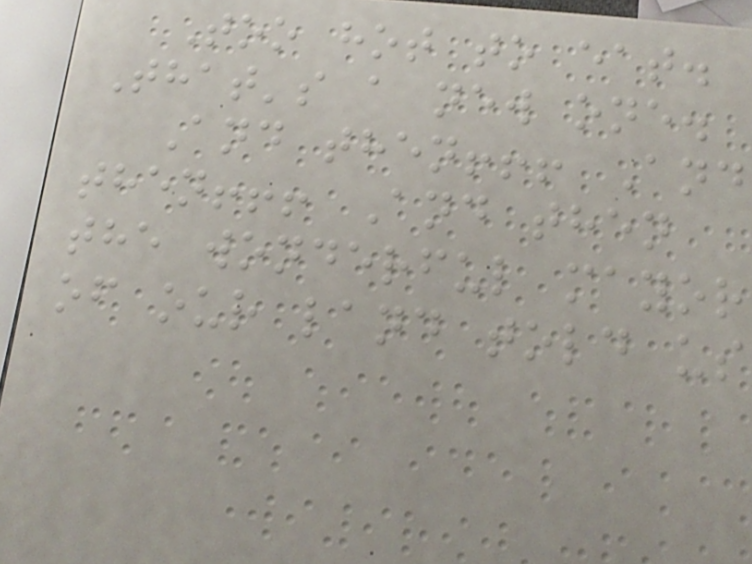Too hot to eat.
That's a new one.
And then!!! And
then!!! And then
the wonderful mayor
of our land told us
